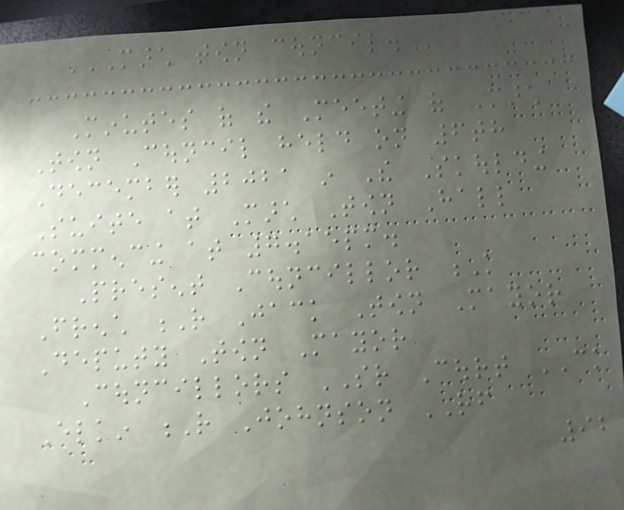MARCH TOWN COUNCIL.
Minutes of the Meeting of March
Town Council held on 6th
December 2021 in The Skoulding
Suite at March Town Hall
commencing at 7.15pm.
Present Councillor K
French R Jack Town Mayor
Deputy Town Mayor
Councillors SR Court CK
Elkin R Johnson RF
92
